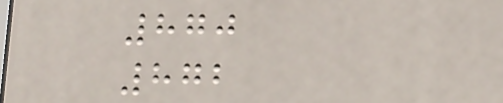870
872
